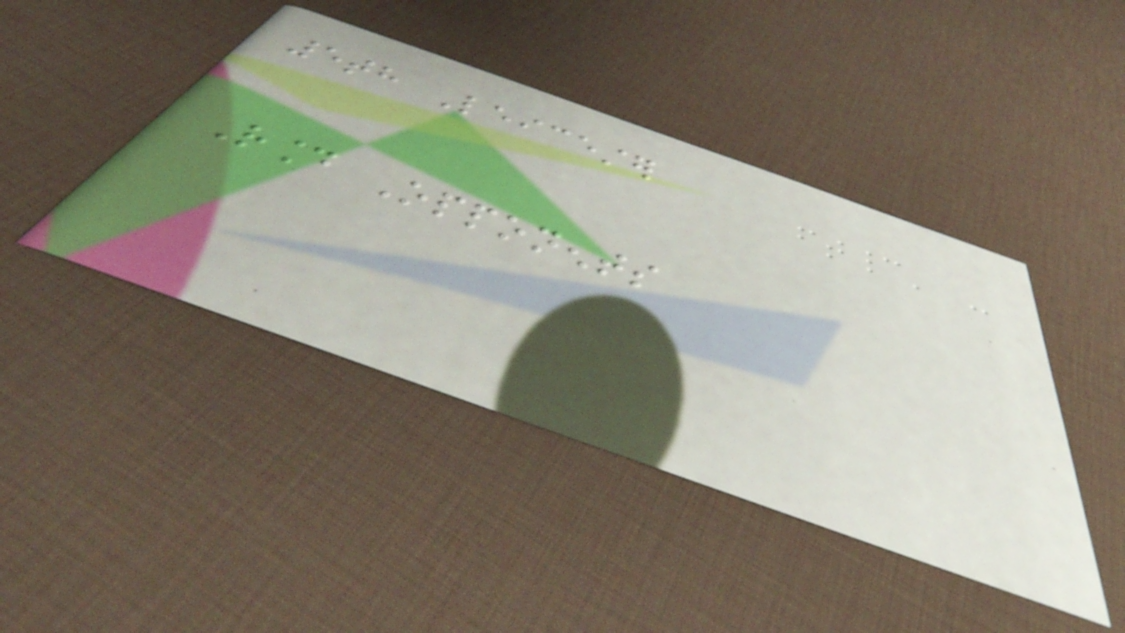5th Leicester
Round Opponents
